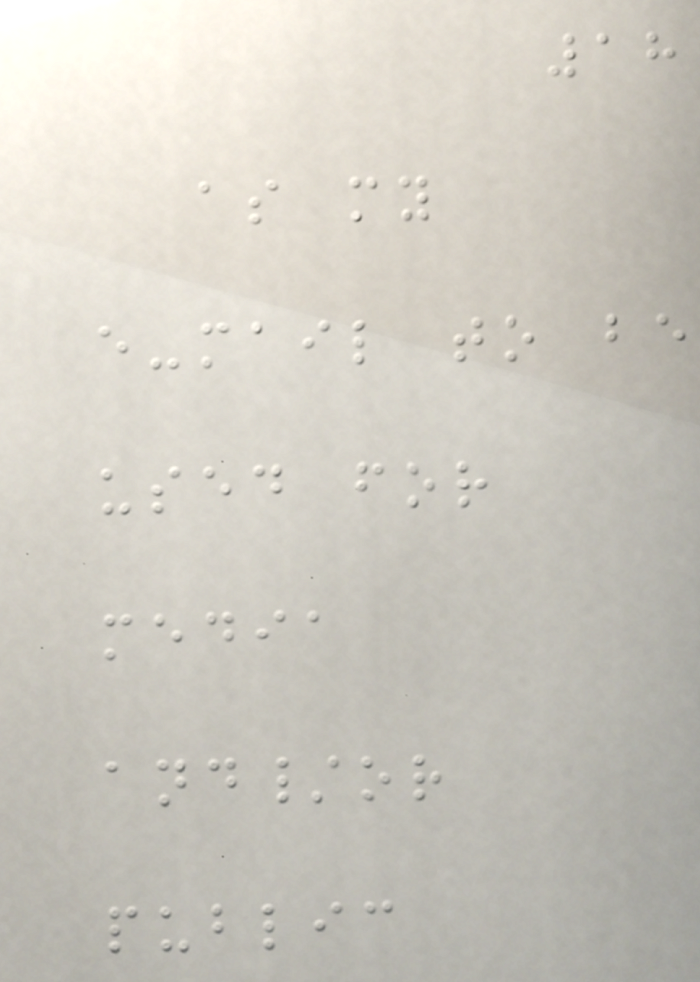18
as my
e-mail to be
used for
media
and/or
public
